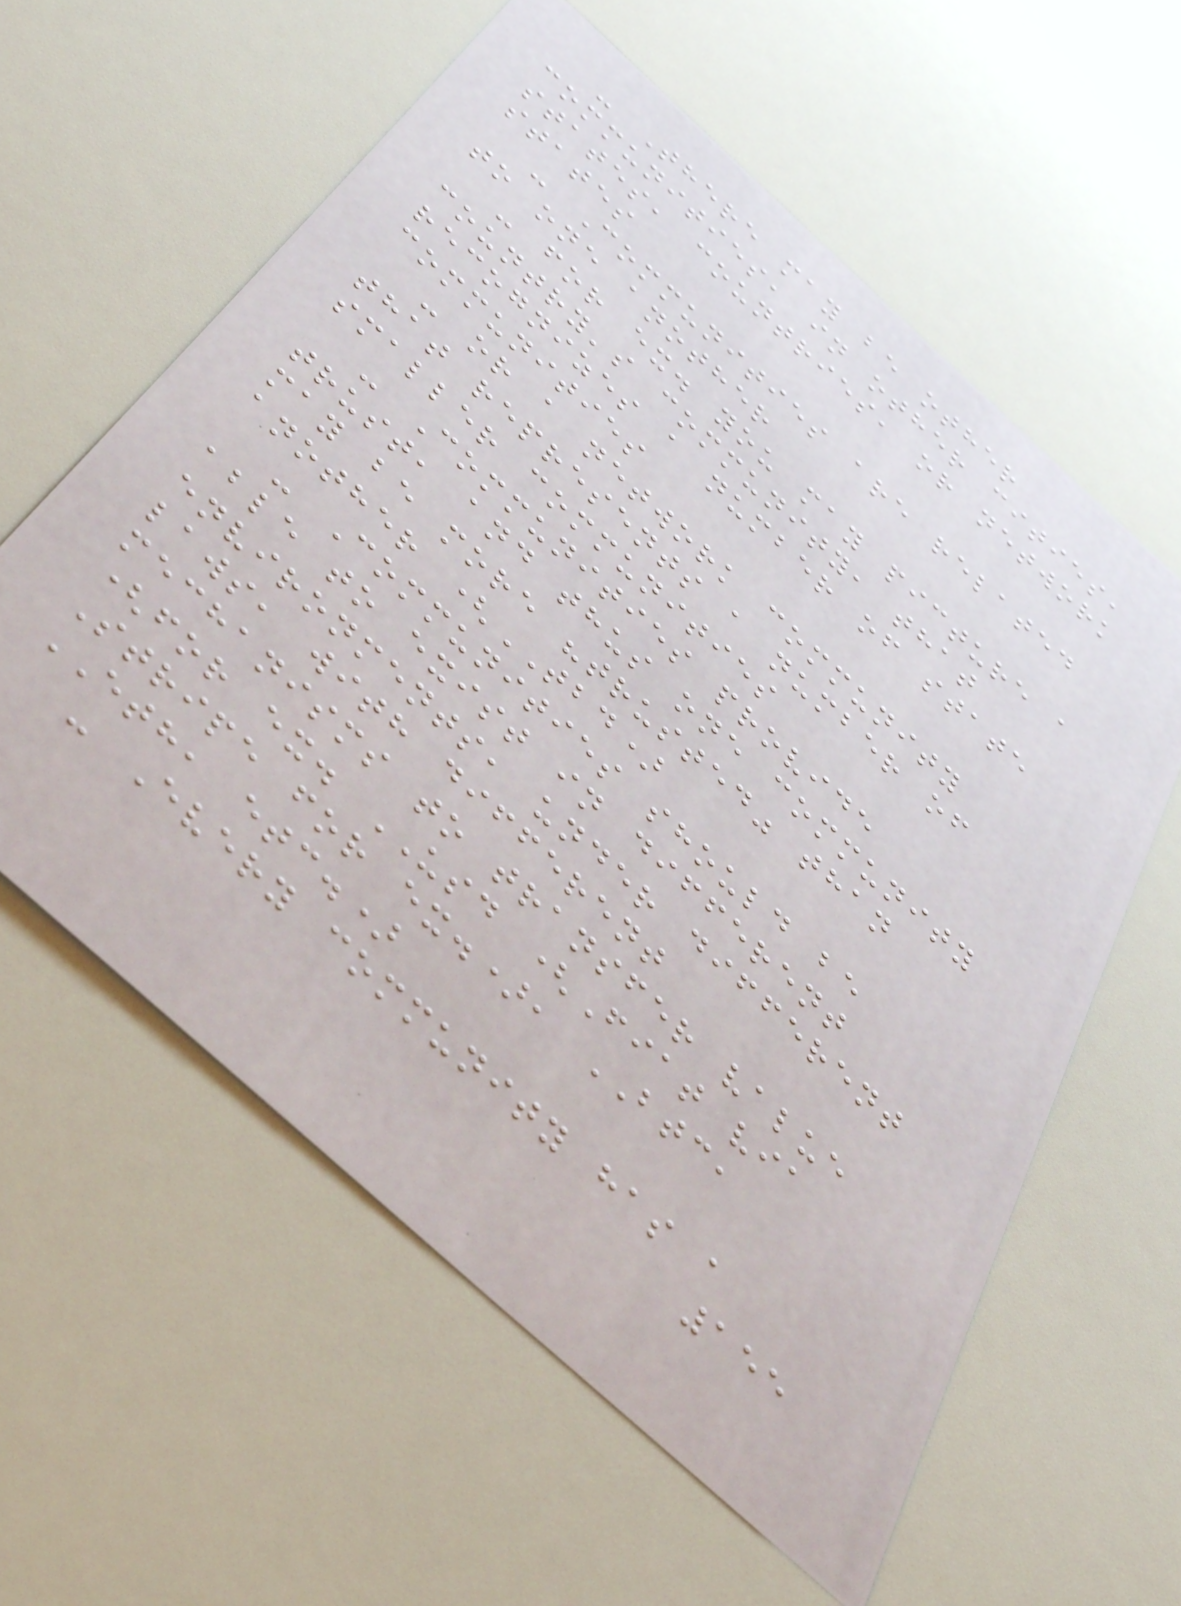- There may be other
communities, in other cities,
states, countries, or network
states
- Communities are related
to one another
- for ex. you may picture a
country's community, that
recognizes a number of state
communities
- or a network community
that represents a number of
smaller communities
- Communities provide
trust, and thus one community
may be more "trusted" than
another (TBD)
- Communities should be
able to exist in different
environments, under different
laws, with different
mechanisms to transfer value
(for ex. USD (Fiat via
Stripe for ex.), BTC,
ETH, etc.)
- Every community has a
155
